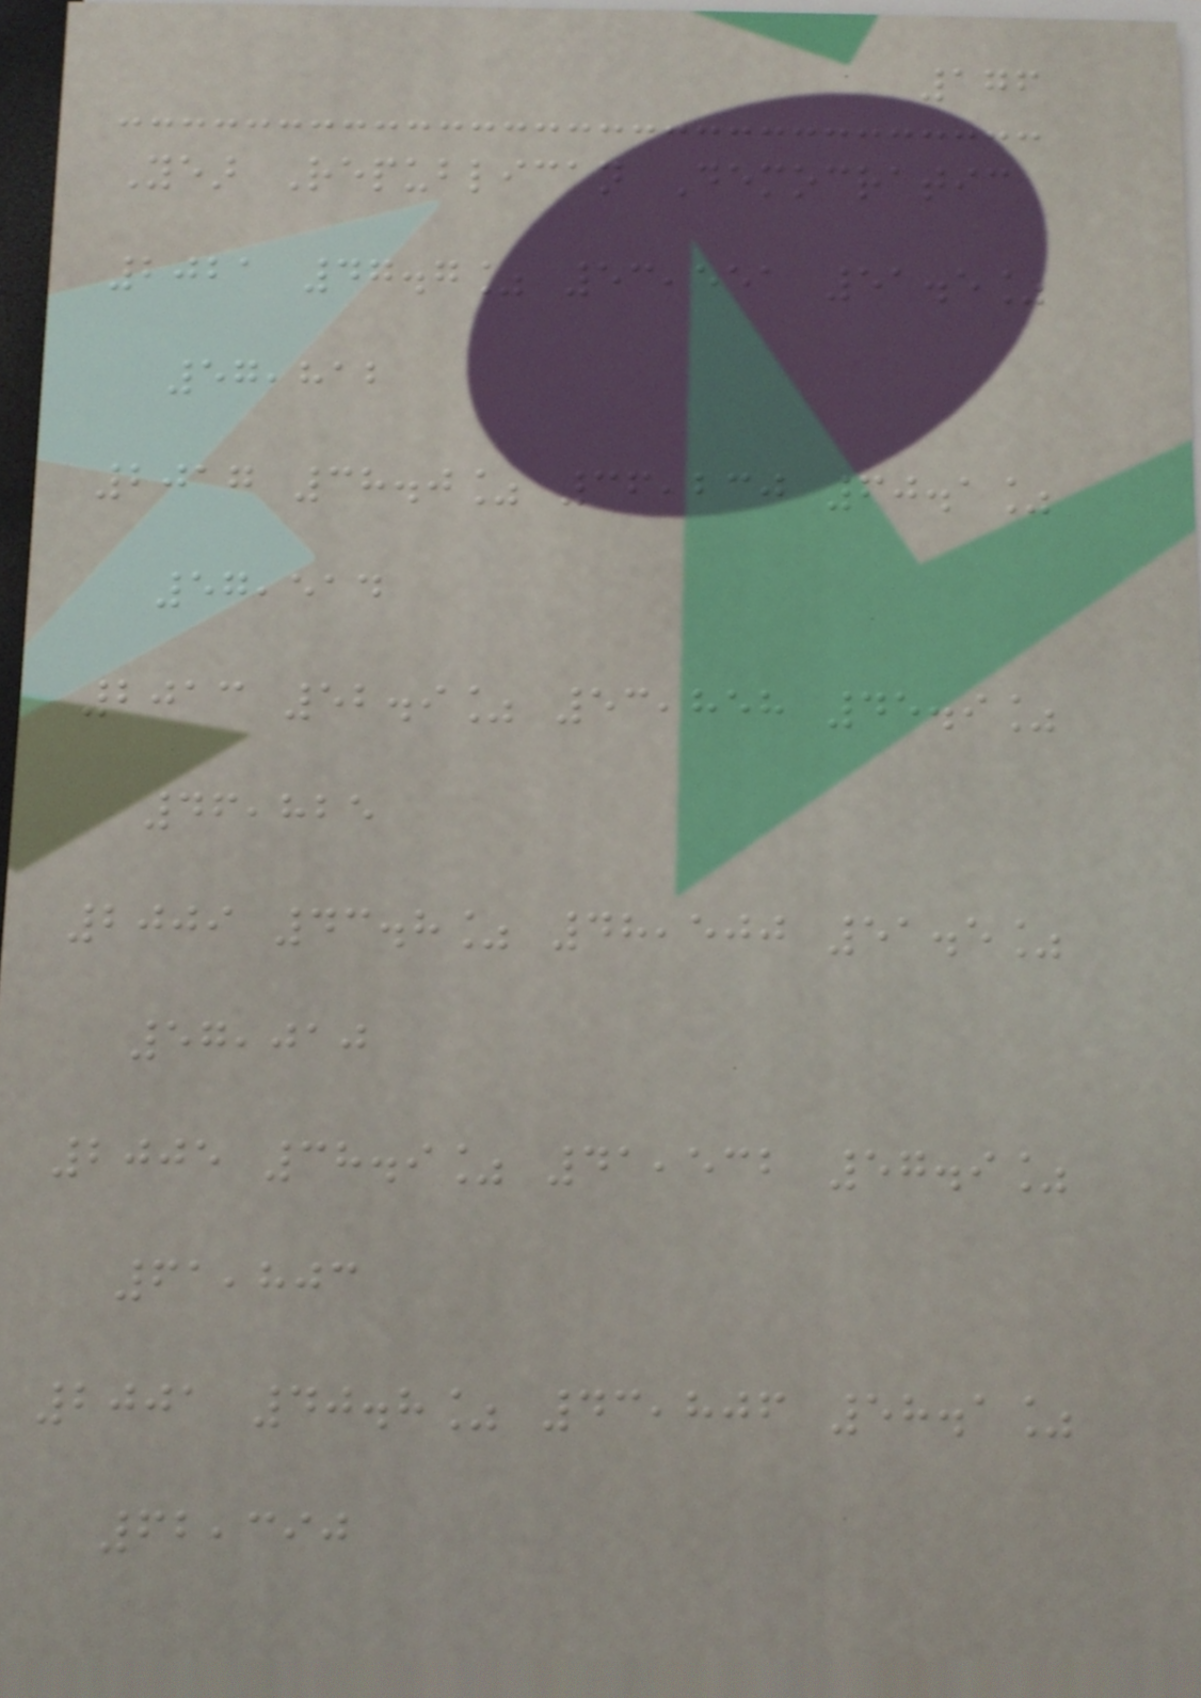176
Year Republican Democratic
2021 47.7% 53,551 51.5%
57,812
2017 38.0% 36,230 60.1%
57,514
2013 52.9% 53,858 45.9%
46,825
2009 43.8% 48,500 51.5%
57,010
2005 38.9% 41,532 57.9%
61,803
2001 40.8% 43,806 58.1%
62,390
